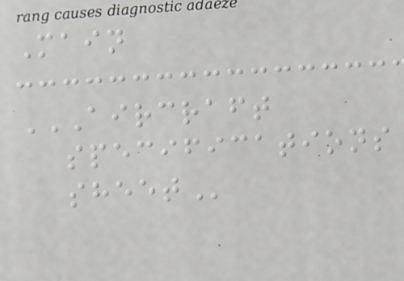Main
AIRCRAFT
SPECIFICATIONS
SHEET
